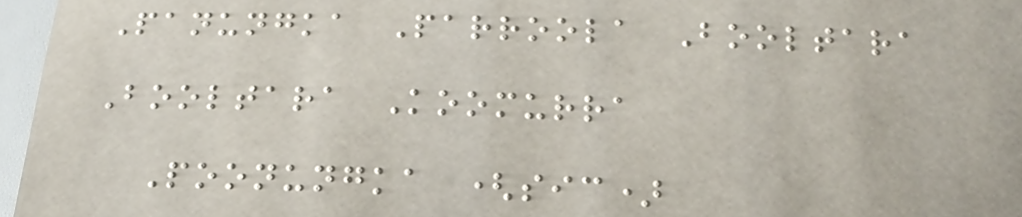Panungka Parroola Booltara
Booltara Koomurra
Poonungka (sic)
